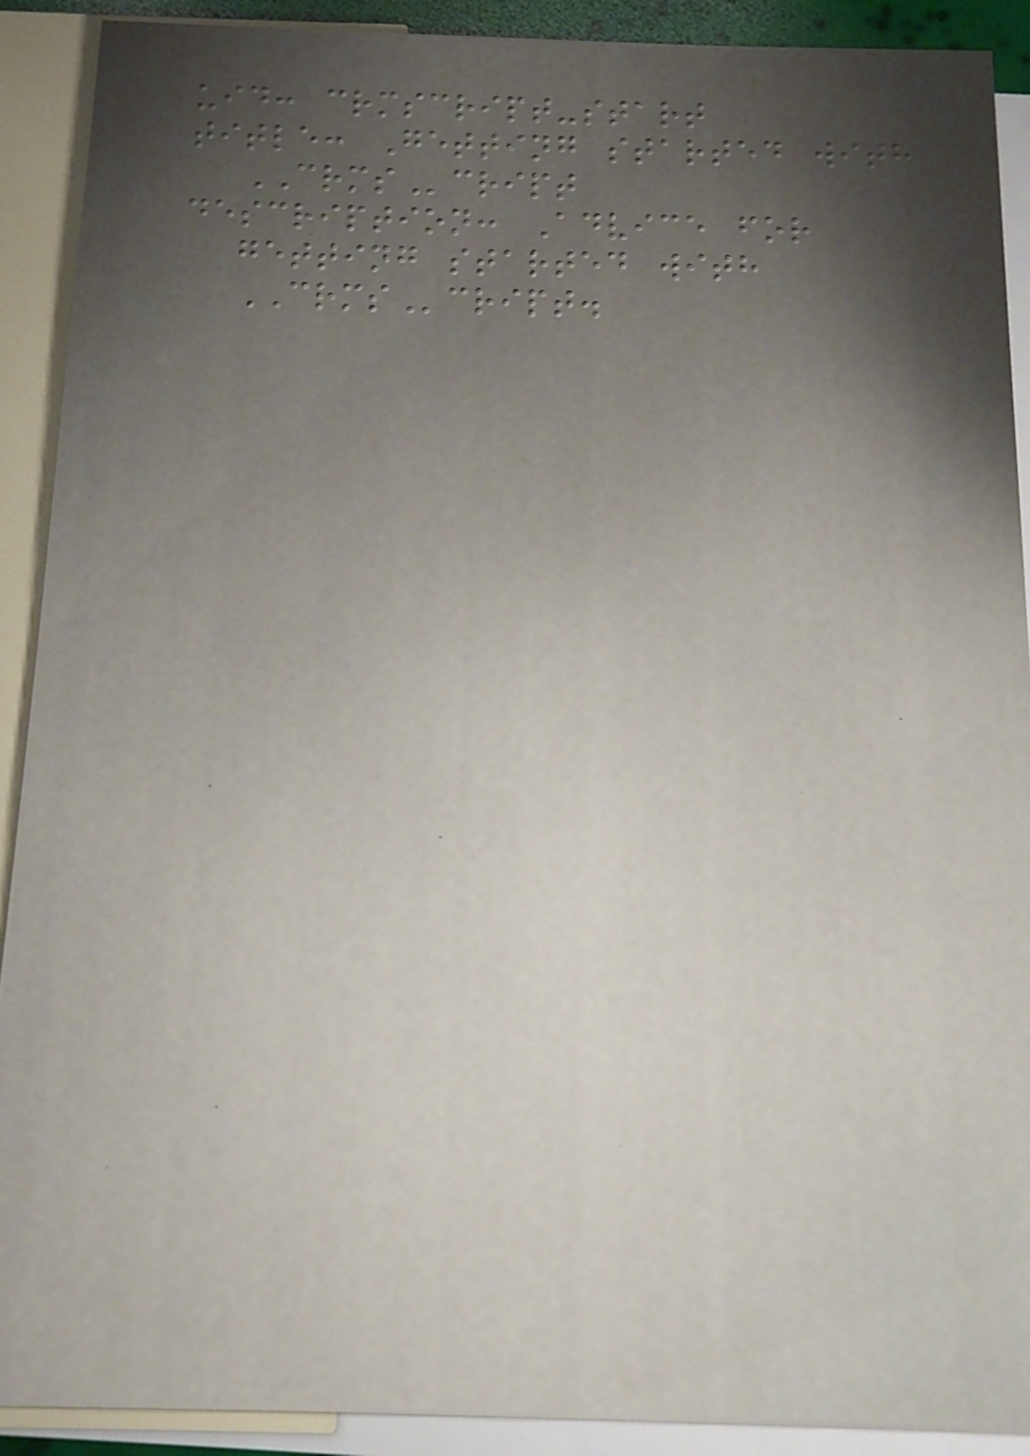uid: crmscript-start
title: Getting started with
CRMScript
description: Advice for
getting started with
CRMScript.
